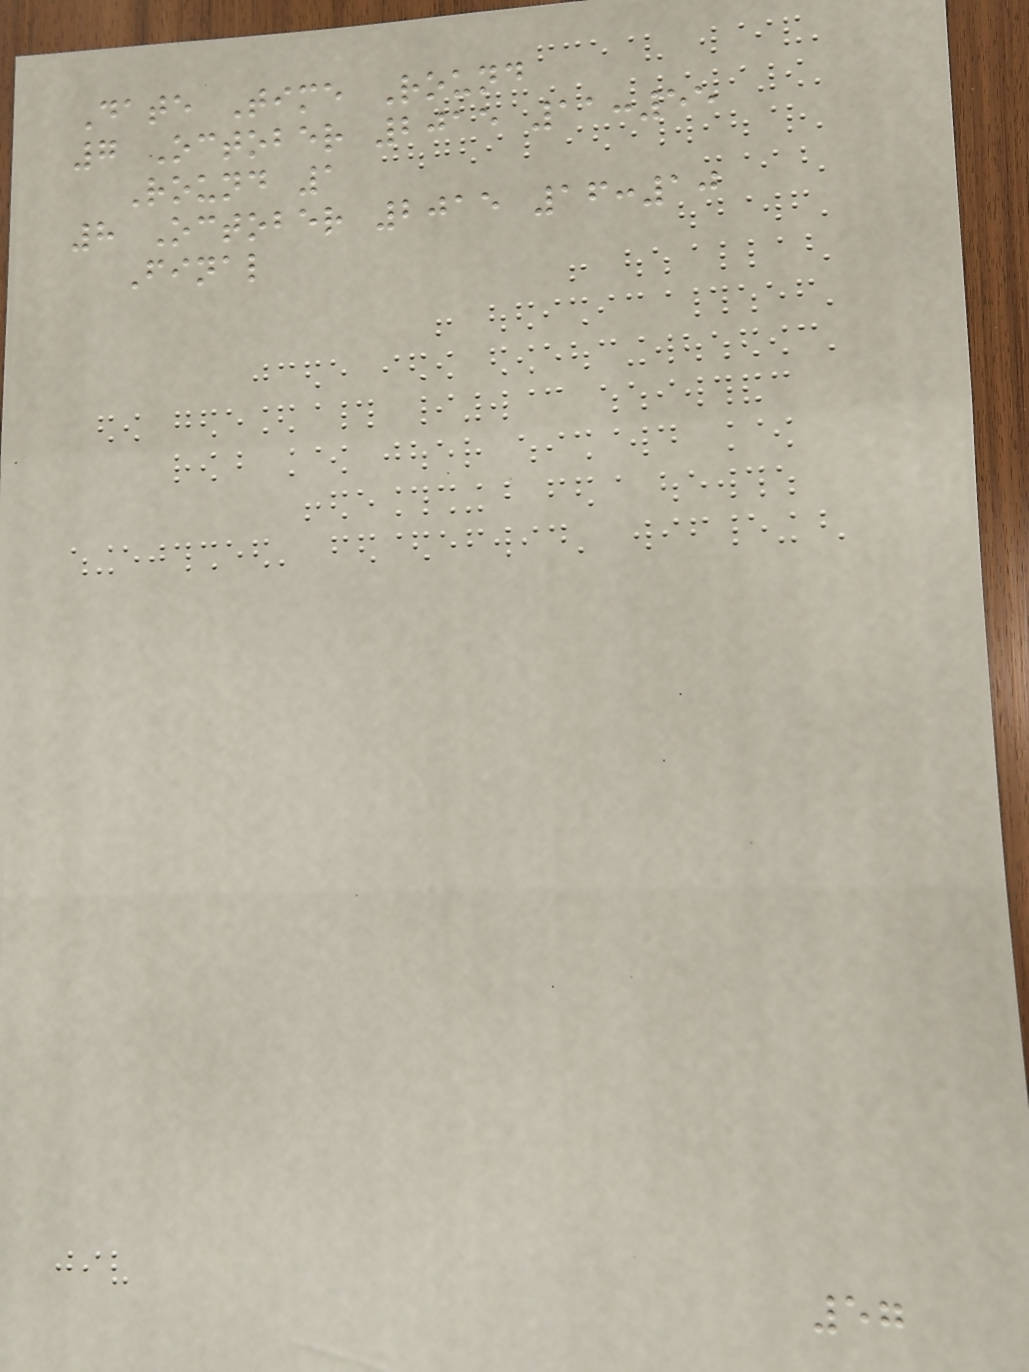Date Time Round
7 October 2015 11:55
Round 1
8 October 2015 16:10
Final
57
